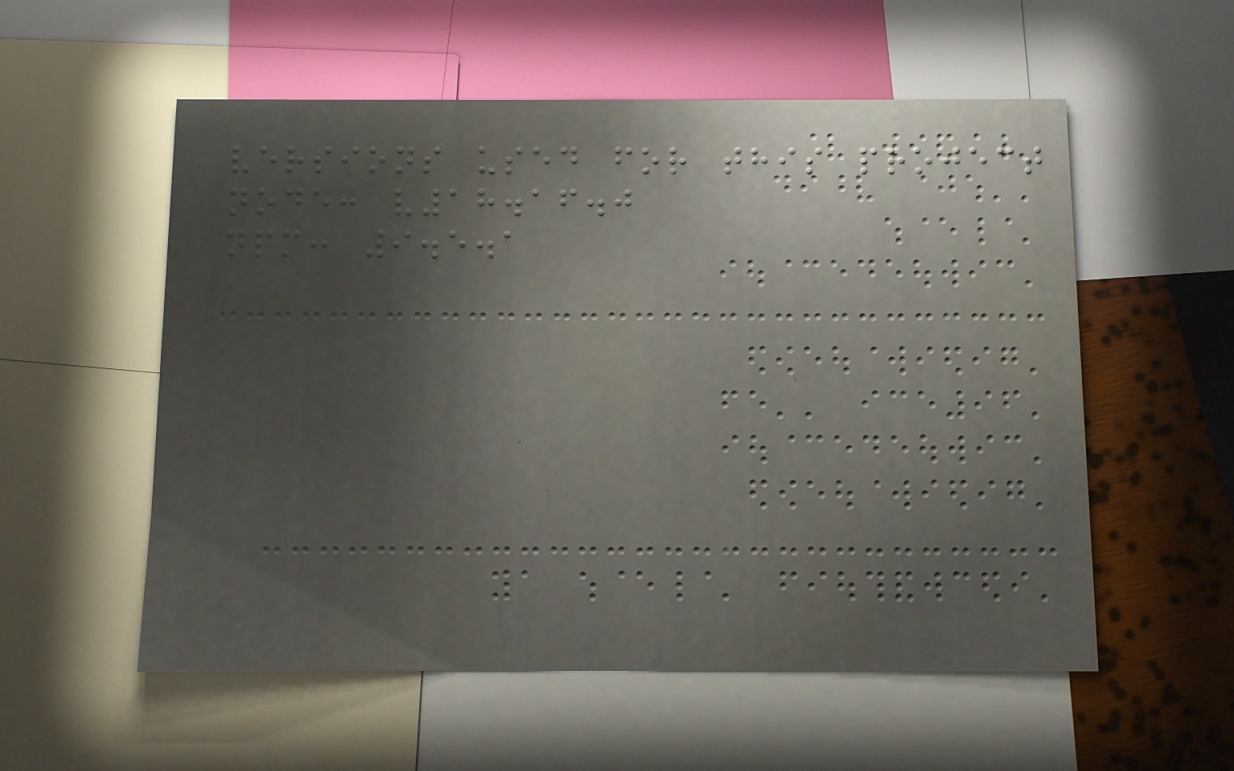versions used for this project
node: v18.16.0
npm: 9.5.1
